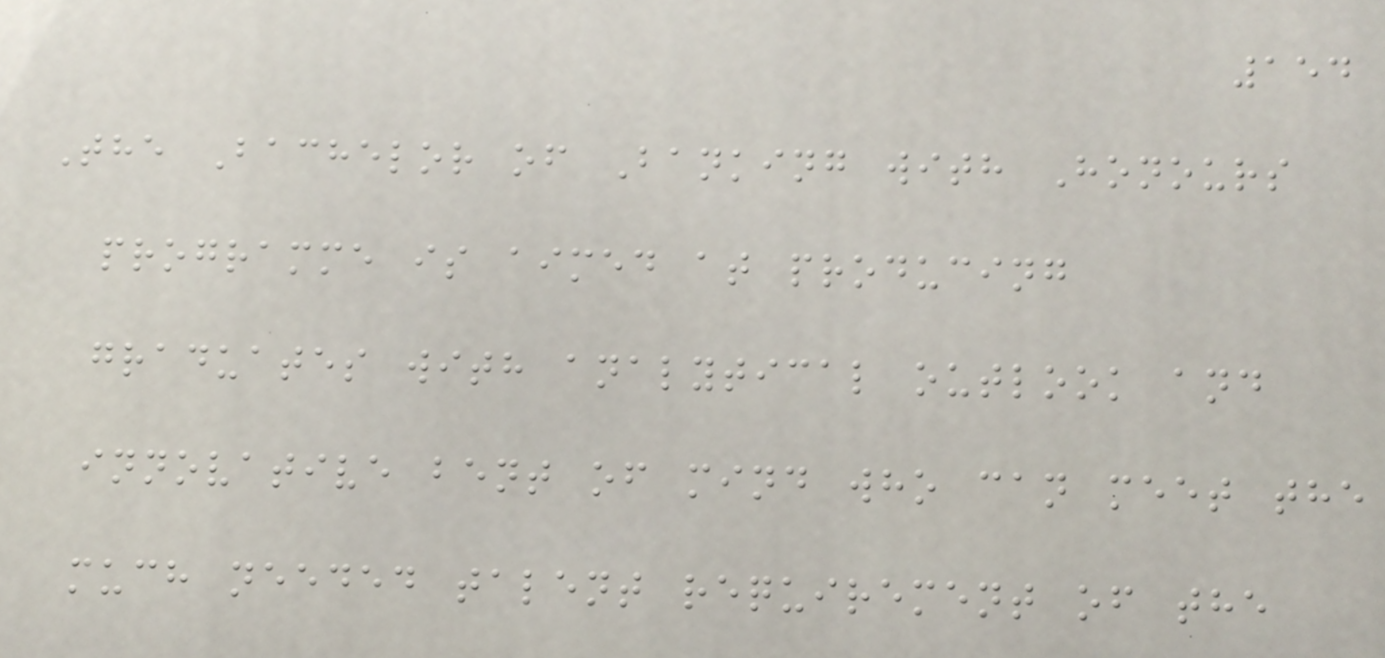154
The Bachelor of Banking with Honours
programme is aimed at producing
graduates with analytical outlook and
innovative bent of mind who can meet the
much needed talent requirement of the
